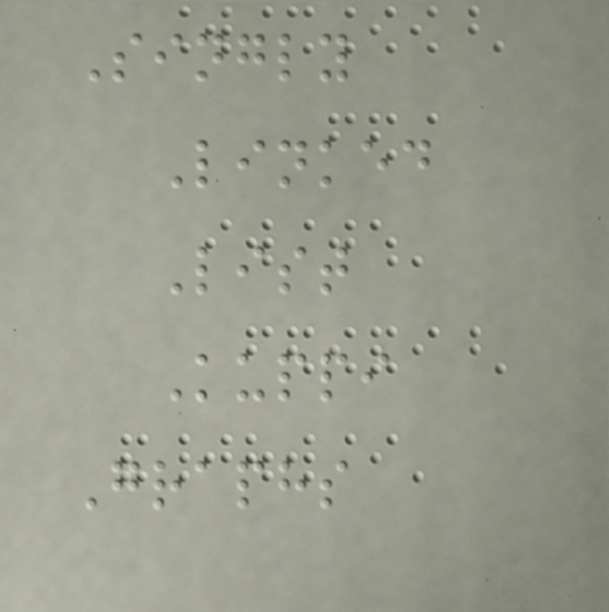Singly
Linked
List
Kuppi
Graphs
